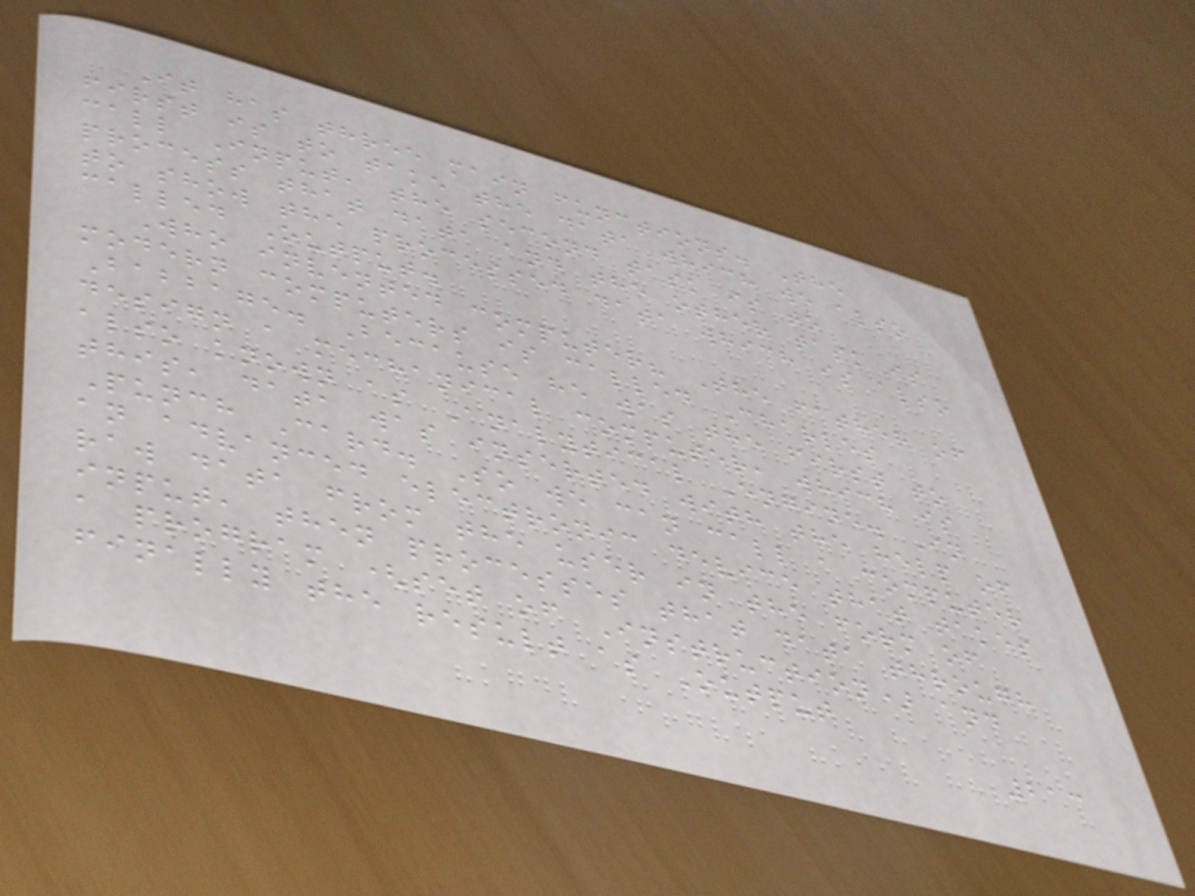It has three main functions. The
first is to take the data which we also
call Input, the second task is to
process that data and the other task is
to show the processed data which is also
called Output.
Who invented computer? The father of
modern computers is called Charles
Babbage. Because he was the first to
design a mechanical computer, which is
also known as Analytical Engine. In
this, data was inserted with the help of
Punch Card. So we can call a computer
an advanced electronic device that takes
raw data from the user in the form of
input, then processes that data through
a program (set of Instruction) and
finally the result as Output
213
